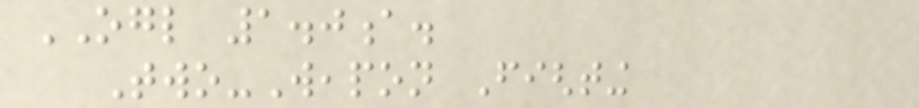OGL 1.0a.
Two-Weapon Fighting
